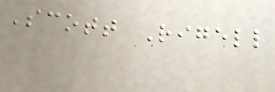Scott Rigell
